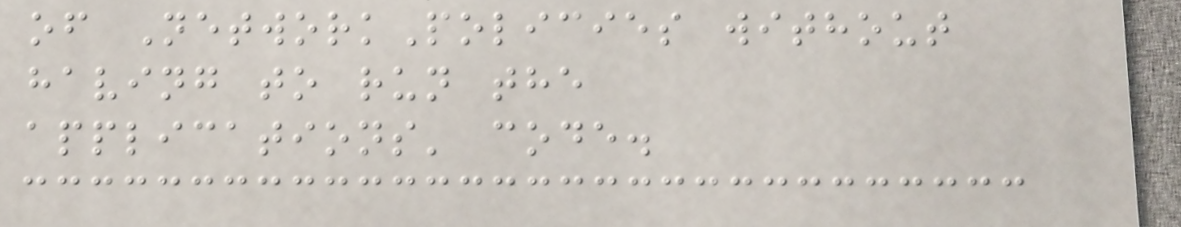of NetworkPolicies without
having to run the
applications' code.
